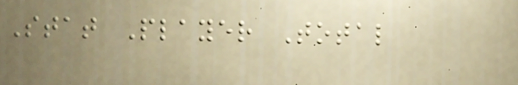Stat Player Total
